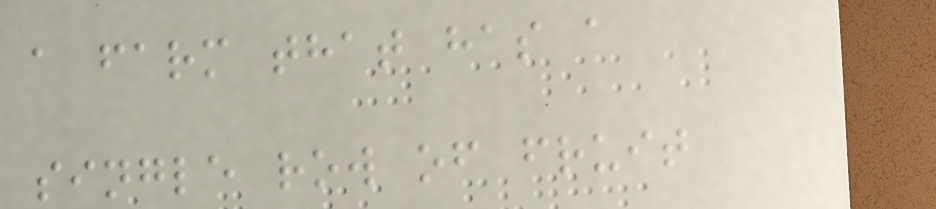a farm that has a
single row of fruit
